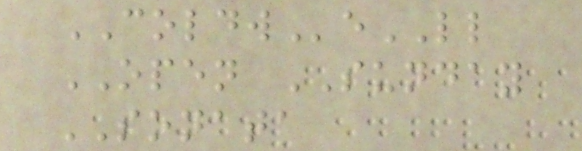COLDWeLL
OPEN SUNDAY
SONATA
